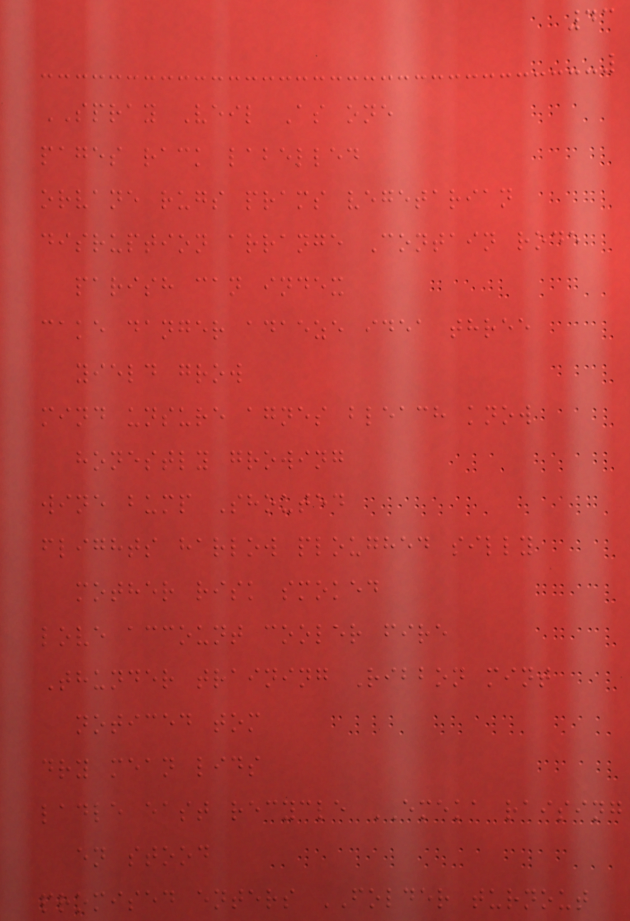43
SPRAY Veil As one
pages rack labelled
orvane rugs prams vegetarian
disruption arrange Contain rode
parish can index
cake danger adaeze idea three
yield grow
mind unsure agnes bleach know
honestly growing
wine bump Shouted
flights harlow ploughed silly
mother risk smoked
love account cooler fire
Thunder training Ribbon mint
noticed tom
dry mean lids
ladle east recycle EMEKA raising
en stood
promised enters FOLDER turnout
